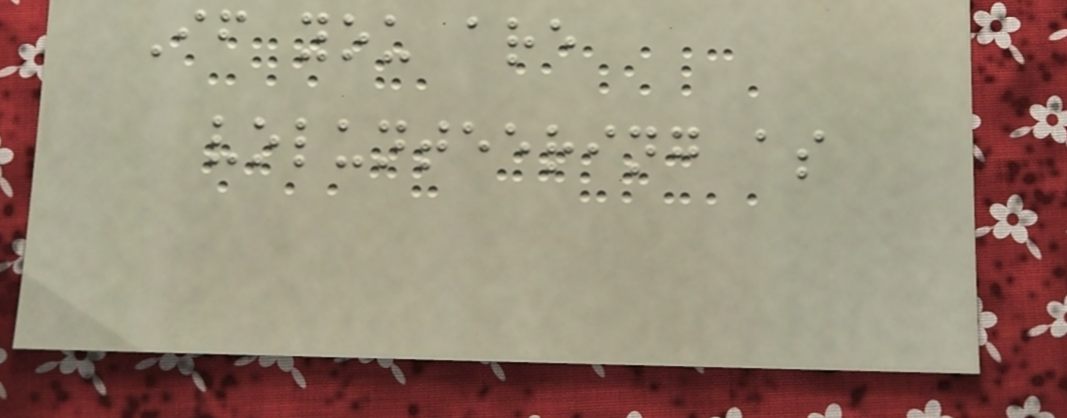If you are
volunteering as
